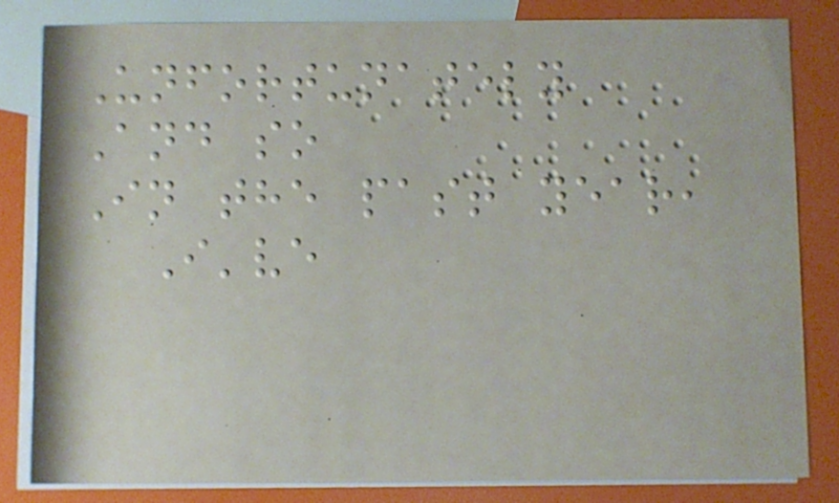Unfortunately
And so
In the past year,
I've
